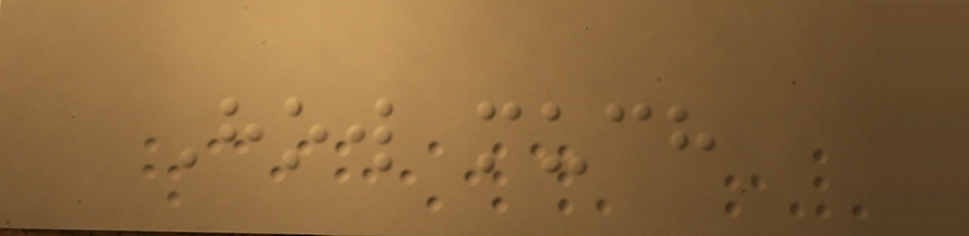How much
